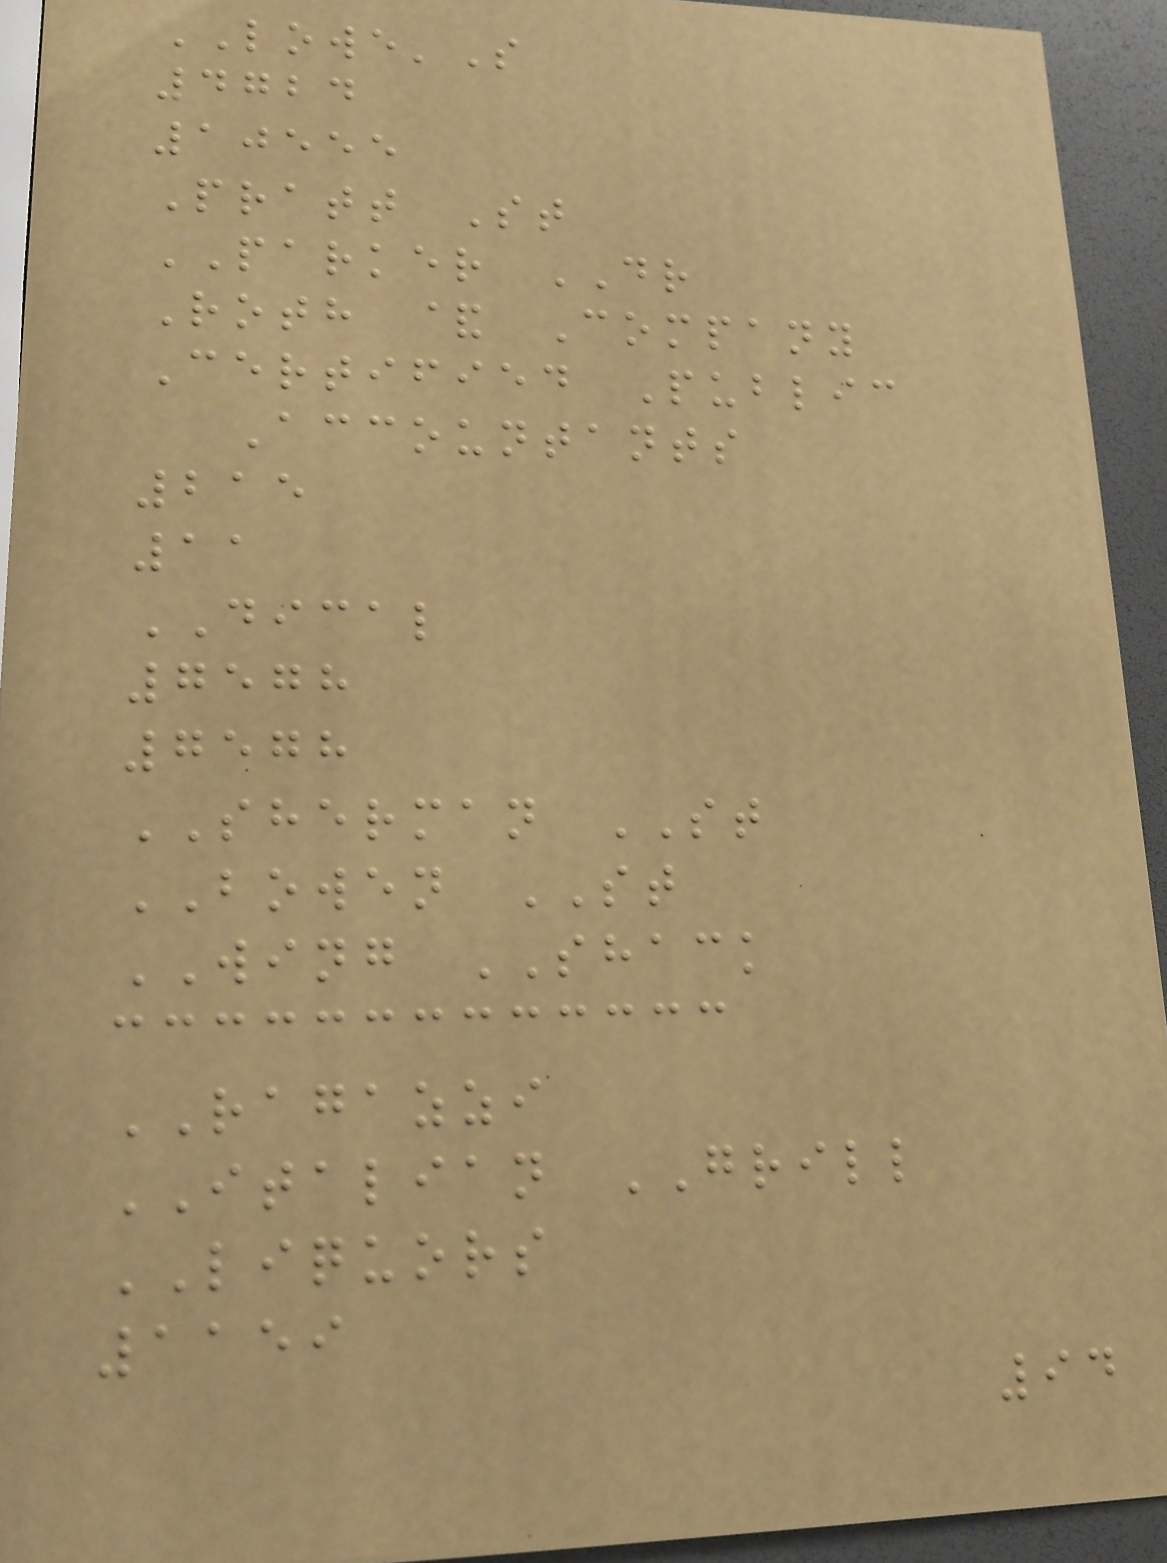LOWE'S
4724
10555
Pratt St
PARKER DR
Roth & Company
Certified Public
Accountants
215
11
DICAL
7578
7578
SHERMAN ST
BOWEN ST
WING SHACK
RAGAZZI
ITALIAN GRILL
LIQUORS
1159
94
